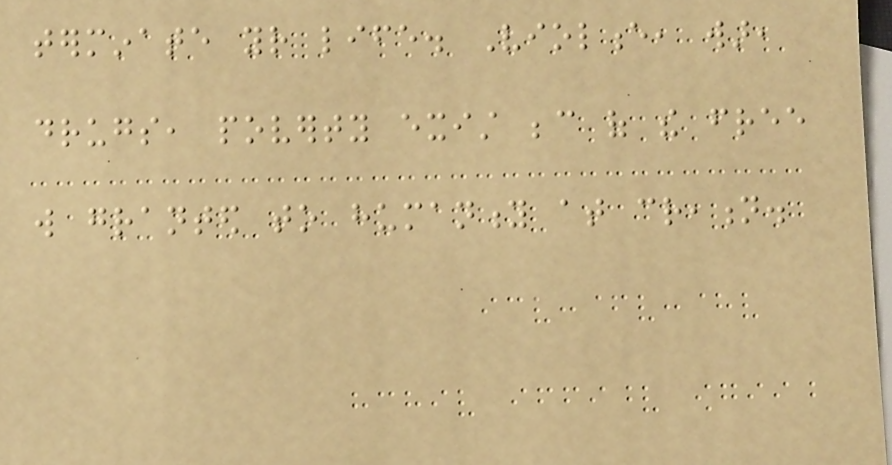terminate your life. Violence, war,
drugs, poverty exist because of the free
will granted to humanity at creation.
